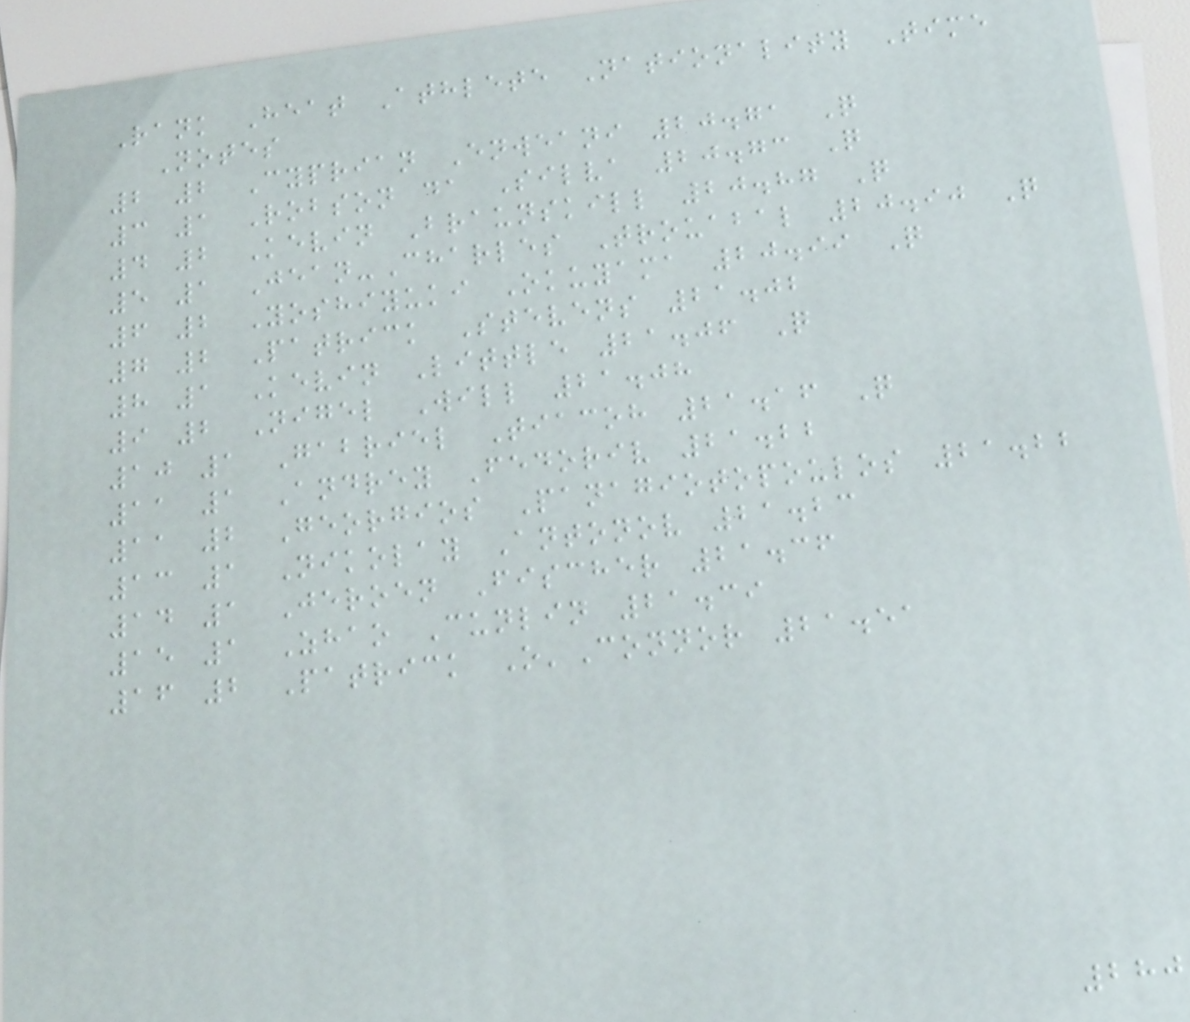Rank Heat Athlete Nationality Time
Notes
2 2 Cyprian Enweani 20.71 Q
3 1 Robson da Silva 20.73 Q
4 2 Kevin Braunskill 20.87 Q
5 1 Jean-Charles Trouabal 20.90 Q
6 2 Yoshiyuki Okuyama 20.99 Q
7 2 Patrick Stevens 21.02
8 1 Kevin Little 21.06 Q
9 2 Nigel Will 21.08
10 1 Gabriel Tiacoh 21.16 Q
11 1 Andrey Fedoriv 21.22
11 2 Georgios Panagiotopoulos 21.22
13 1 Nikolay Antonov 21.23
14 1 Jeroen Fischer 21.36
15 1 Zhao Cunlin 21.39
16 2 Patrick O'Connor 21.51
280
